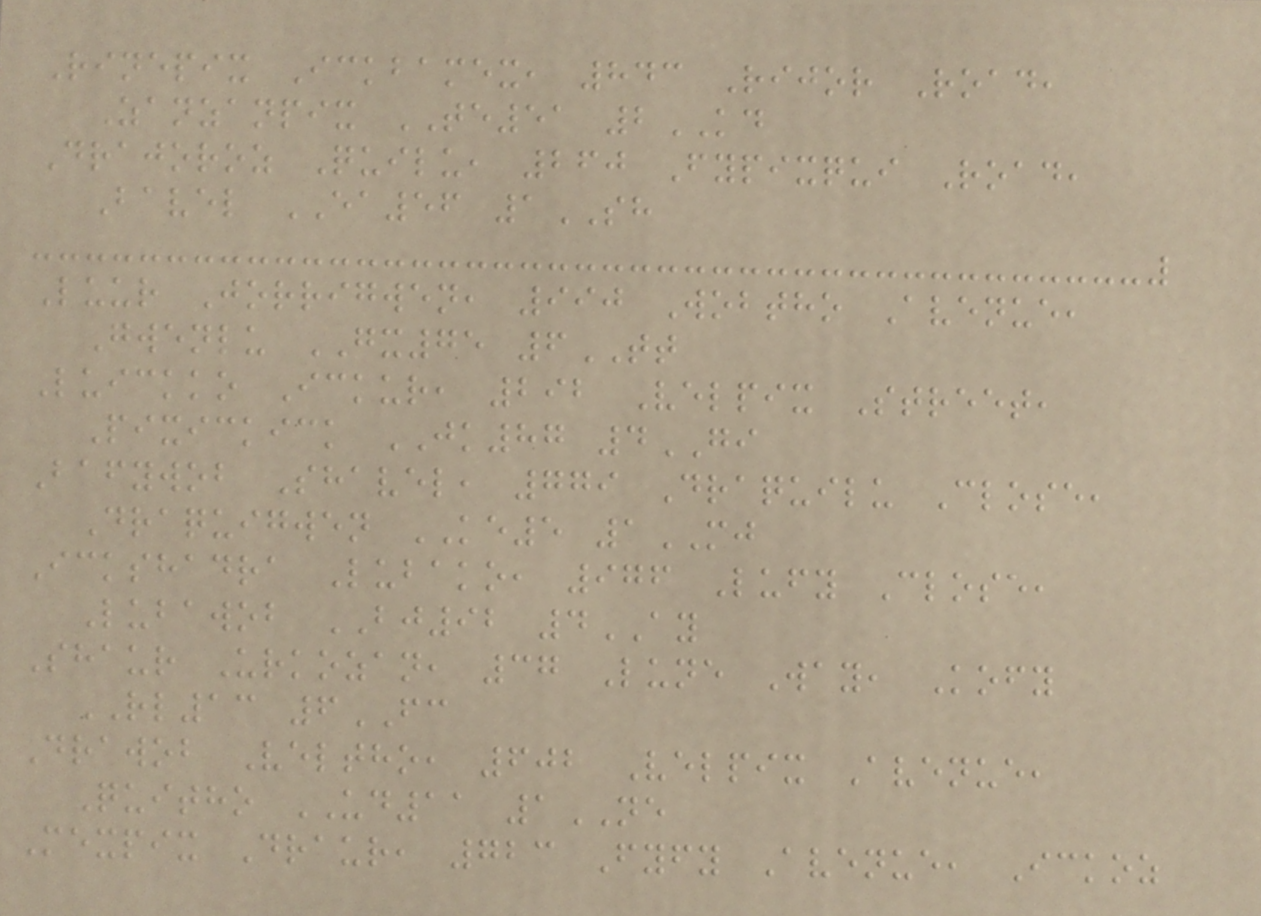Rinepix Ickbamex, 843 Rijor Road,
Zanzanpix TE51 2KD
Drajoroz Quilu, 260 Fypixqui Road,
Bavel EA56 1SH
Luur Jorrigwen, 990 Wobtho Avenue,
Gwenlu GX75 6TT
Luickko Ickur, 292 Velpix Street,
Pixickick JK87 4GI
Bafywob Shavel, 779 Draquilu Close,
Draquigwen KE5 1MJ
Ickshadra Lubako, 976 Lufy Close,
Lubawob BJ92 4AY
Shaur Urkozan, 37 Lune Way, Kofy
RL13 6FC
Drawob Veltho, 602 Velpix Avenue,
Quitho UD11 1NE
Mexpix Draur, 723 Fyfy Avenue, Ickoz
